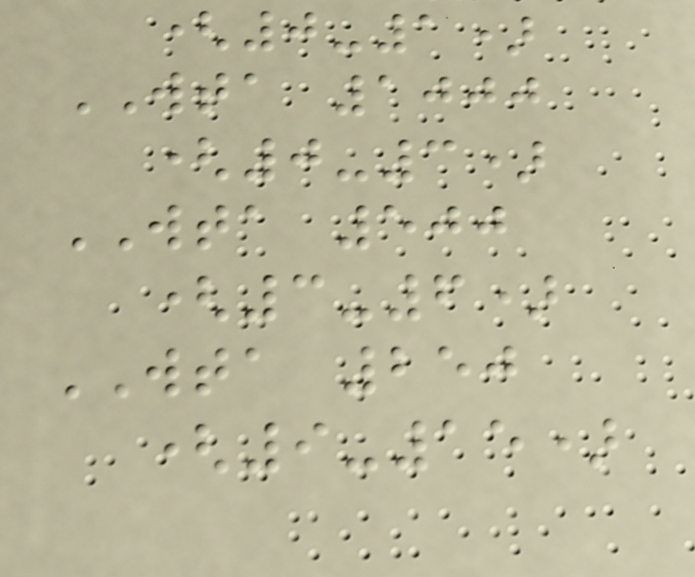(0-1)
WTA 1000
(0-3)
WTA 500
(3-6)
WTA 250
(9-15)
